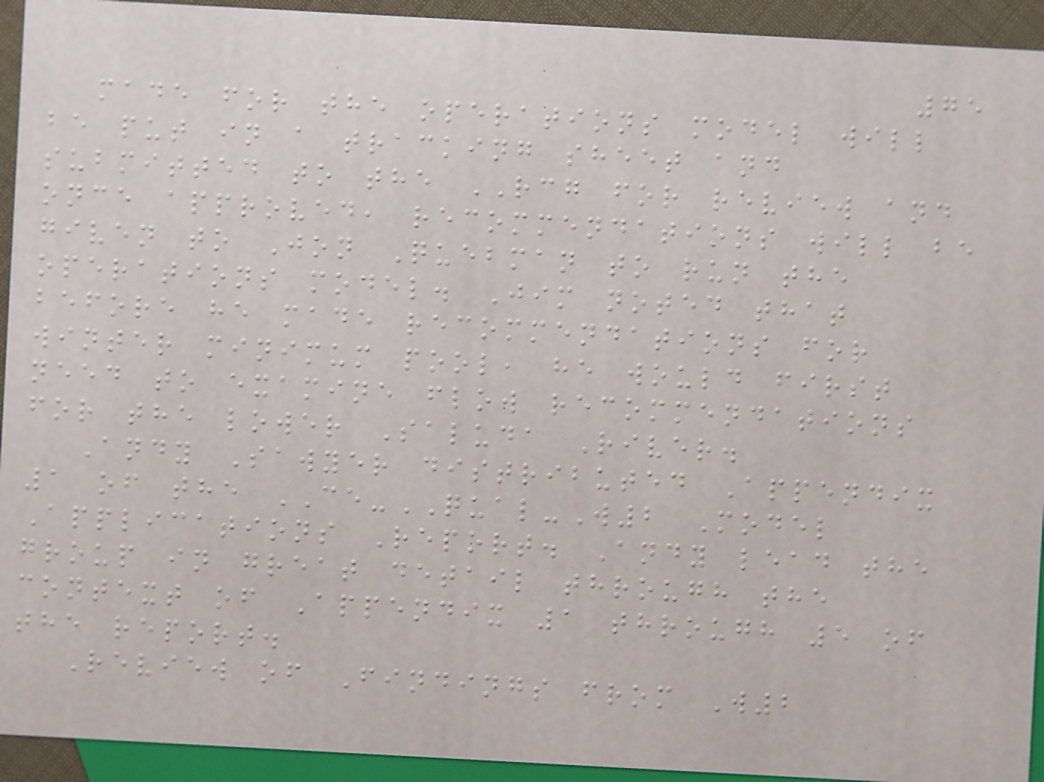75
made for the operations model will
be put in a tracking sheet and
submitted to the RCG for review and
once approved, recommendations will be
given to Jon Quebman to run the
operations model. Jim noted that
before he made recommendations for
winter minimum pool, he would first
need to examine flow recommendations
for the lower Saluda River.
Andy Sawyer distributed Appendix
1 of the CE-QUAL-W2 Model
Applications Report. Andy lead the
group in great detail through the
context of Appendix 1 through 5 of
the report.
Review of Findings from W2
